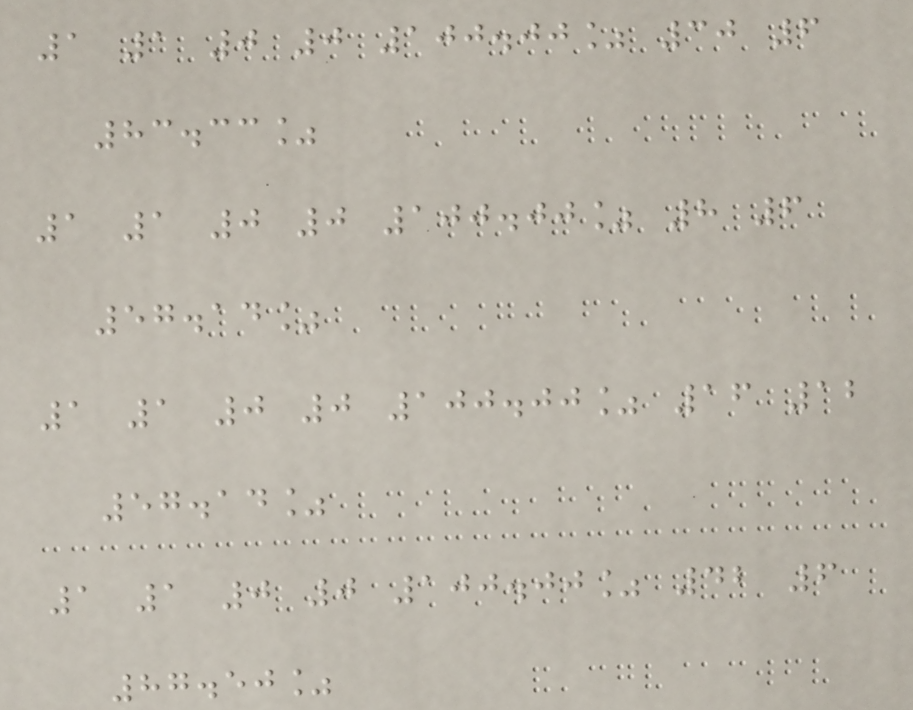1 1 0 0 100.00% 30 6
83.33%
1 1 0 0 100.00% 8 6
57.14%
1 1 0 0 100.00% 16 12
57.14%
1 1 0 0 100.00% 42 6
87.50%
